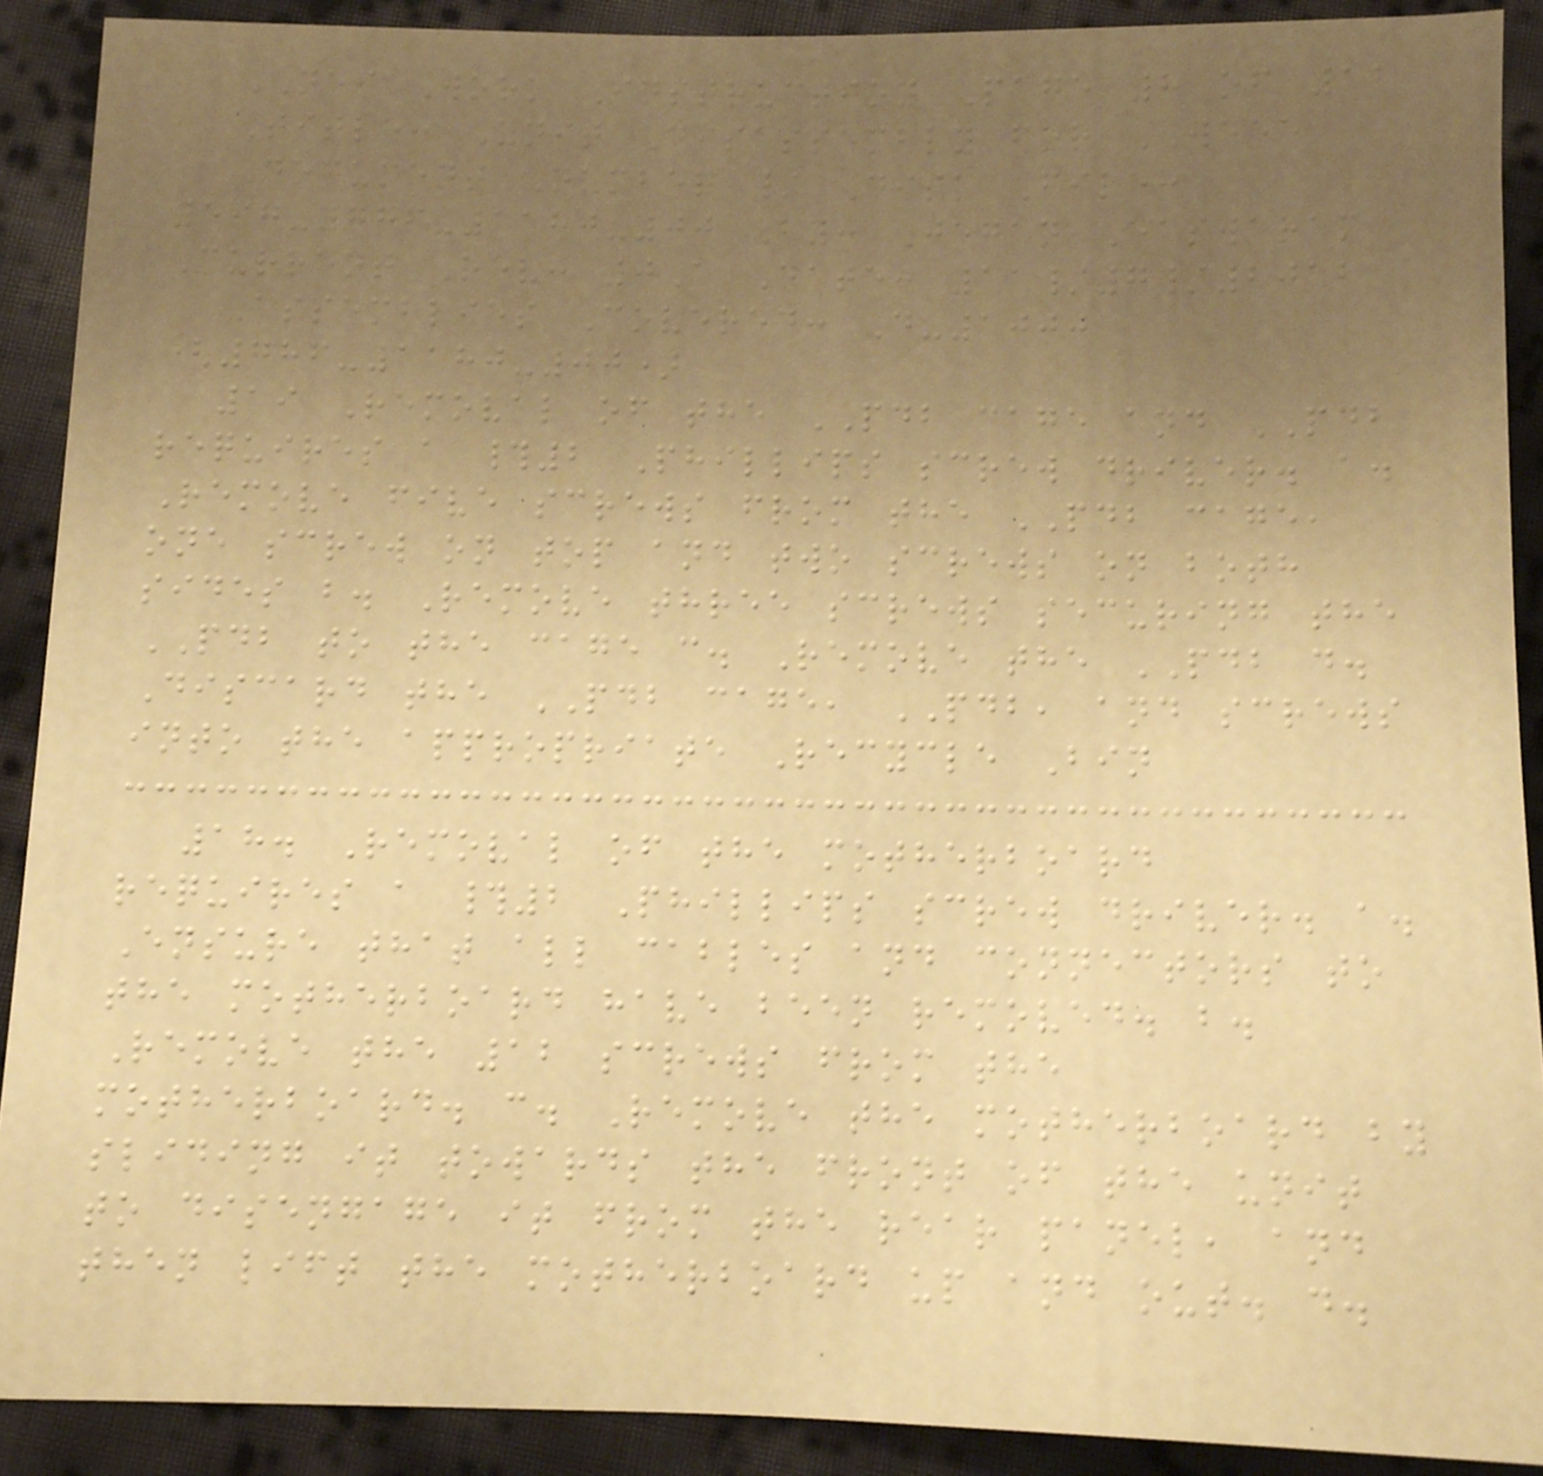NEI Work Instruction Page 8 of 12
Title: Unit Disassembly for WEEE
Document Number / Disk File:
597-786-1180-00 By: Jegan Easwaram
Current Rev: 0A Date: 11/7/2012
Assemblies Covered: D-1000
(786-1180-00)
19 Removal of the PDB cage and PDB
requires a #2 Phillips screw driver. a.
Remove five screws from the PDB cage,
one screw on top and two screws on both
sides b. Remove three screws securing the
PDB to the cage c. Remove the PDB d.
Discard the PDB cage, PDB, and screws
into the appropriate Recycle Bin
18. Removal of the motherboard
requires a #2 Phillips screw driver. a.
Ensure that all cables and connectors to
the motherboard have been removed. b.
Remove the 12 screws from the
motherboard. c. Remove the motherboard by
sliding it towards the front of the unit
to disengage it from the rear panel, and
then lift the motherboard up and out. d.
